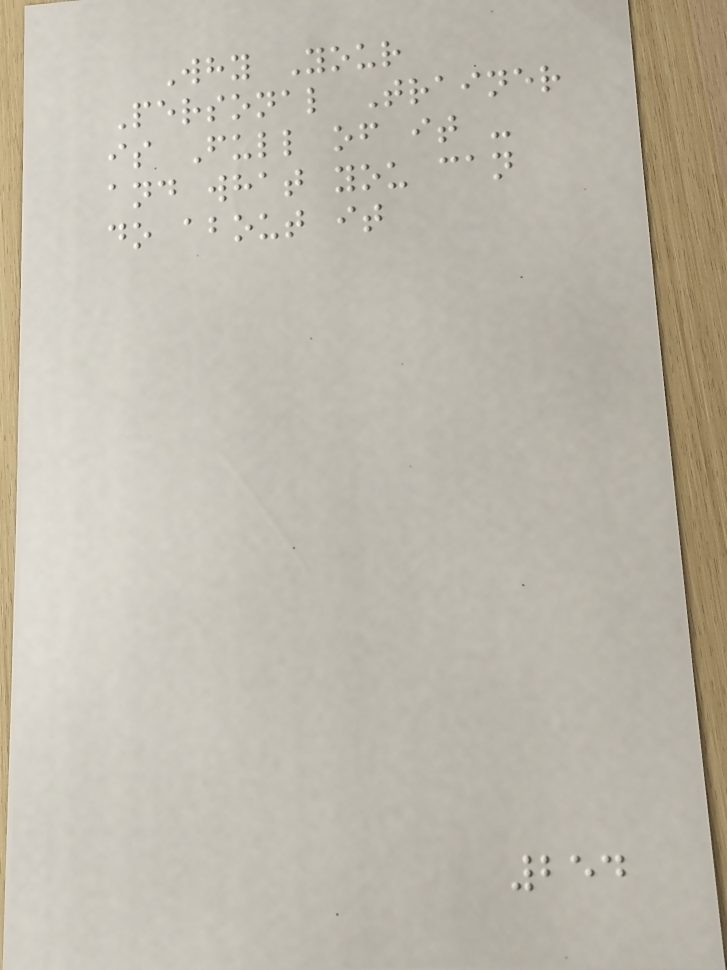Why Your
Personal Trainer
is Full of it -
and what you can
do about it
254
